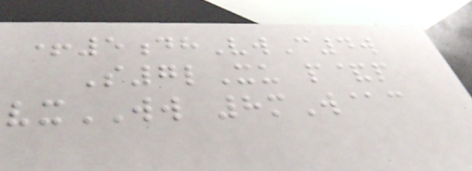+5dhVwC4w
S7lXu p&p
vxWW 8mW@c
